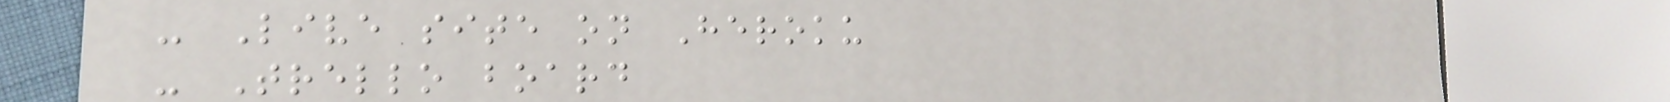- Live site on Heroku
- Trello board
